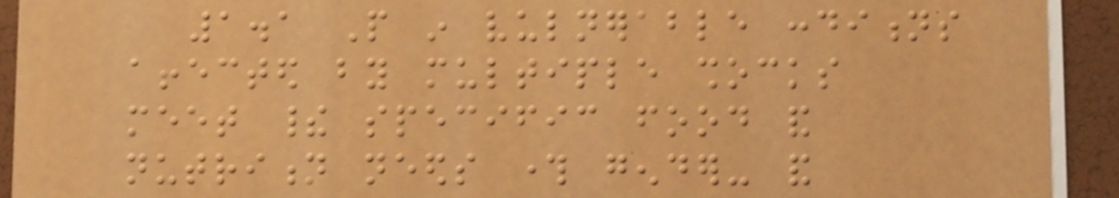1.1 People in vulnerable conditions
affected by multiple shocks
meet their specific food and
nutrition needs through gender- and
